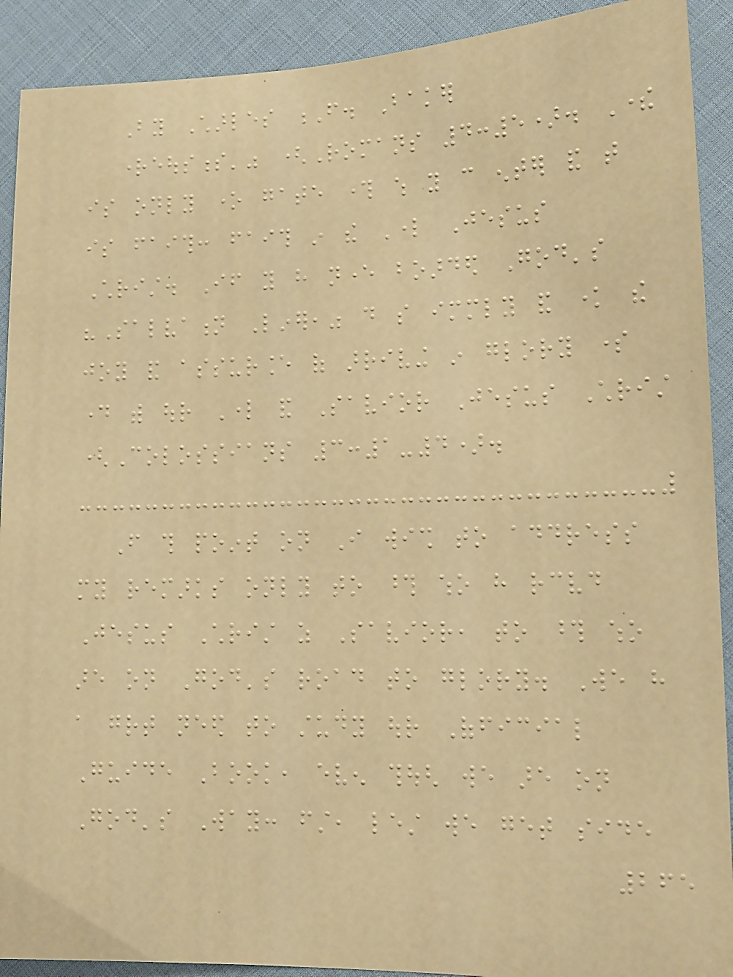By Charles F. Baker
righteousness'" (Romans 4:5). There
is only one gate through which you can enter and that
is faith: faith in the Lord Jesus
Christ. If you have never boarded God's
"Salvation Liner," do so immediately and know the
joy and assurance of arriving in glory some
day with our Lord and Savior Jesus Christ
(Colossians 3:1-4).
From this point on I wish to address
my remarks only to those who have received
Jesus Christ as Savior, to those who
are on God's road to glory. We have
a great need to study our Official
Guide Book, even though we are on
God's Way: first, lest we get side
265
